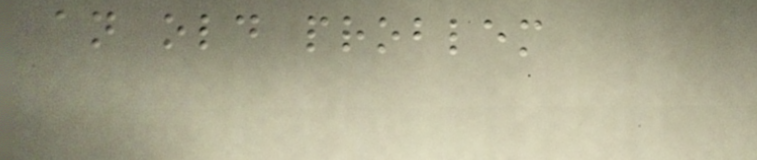an old problem
